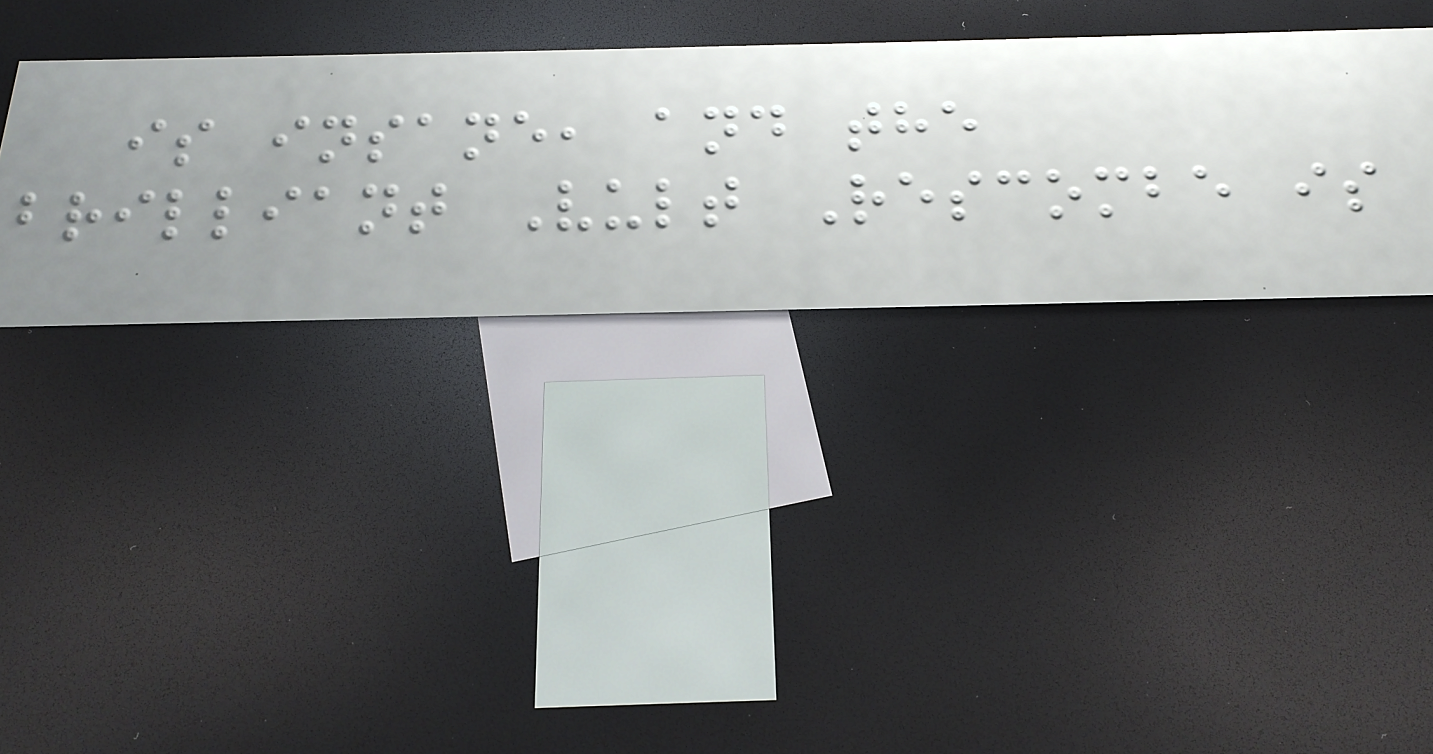is insane, and the
brilliant Vult Rescombe is
